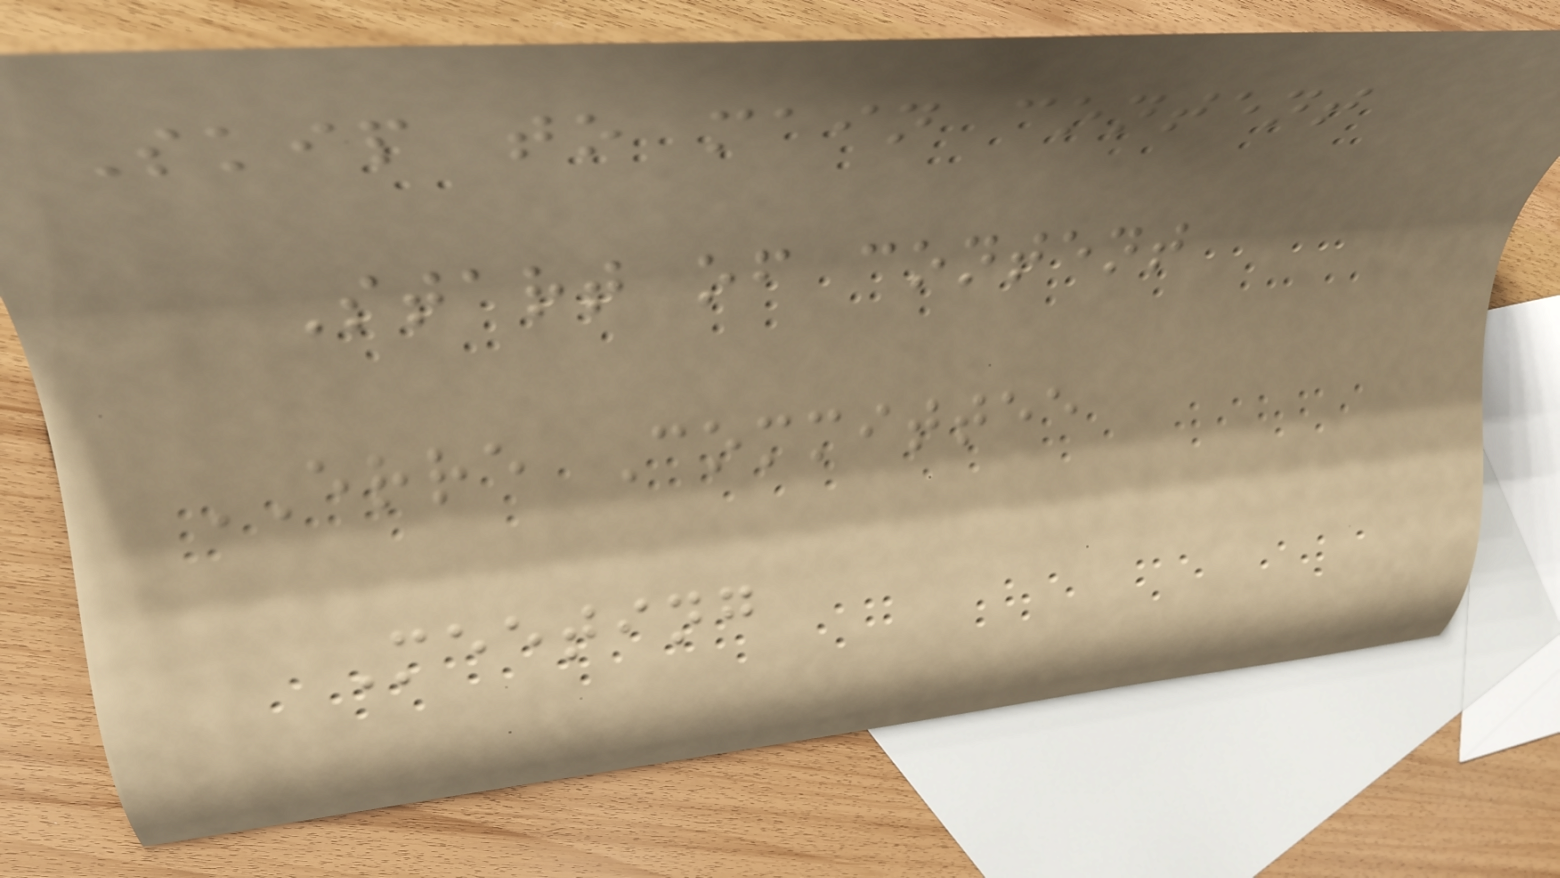Skip to main content
Start of content
ERRE Committee
Meeting
